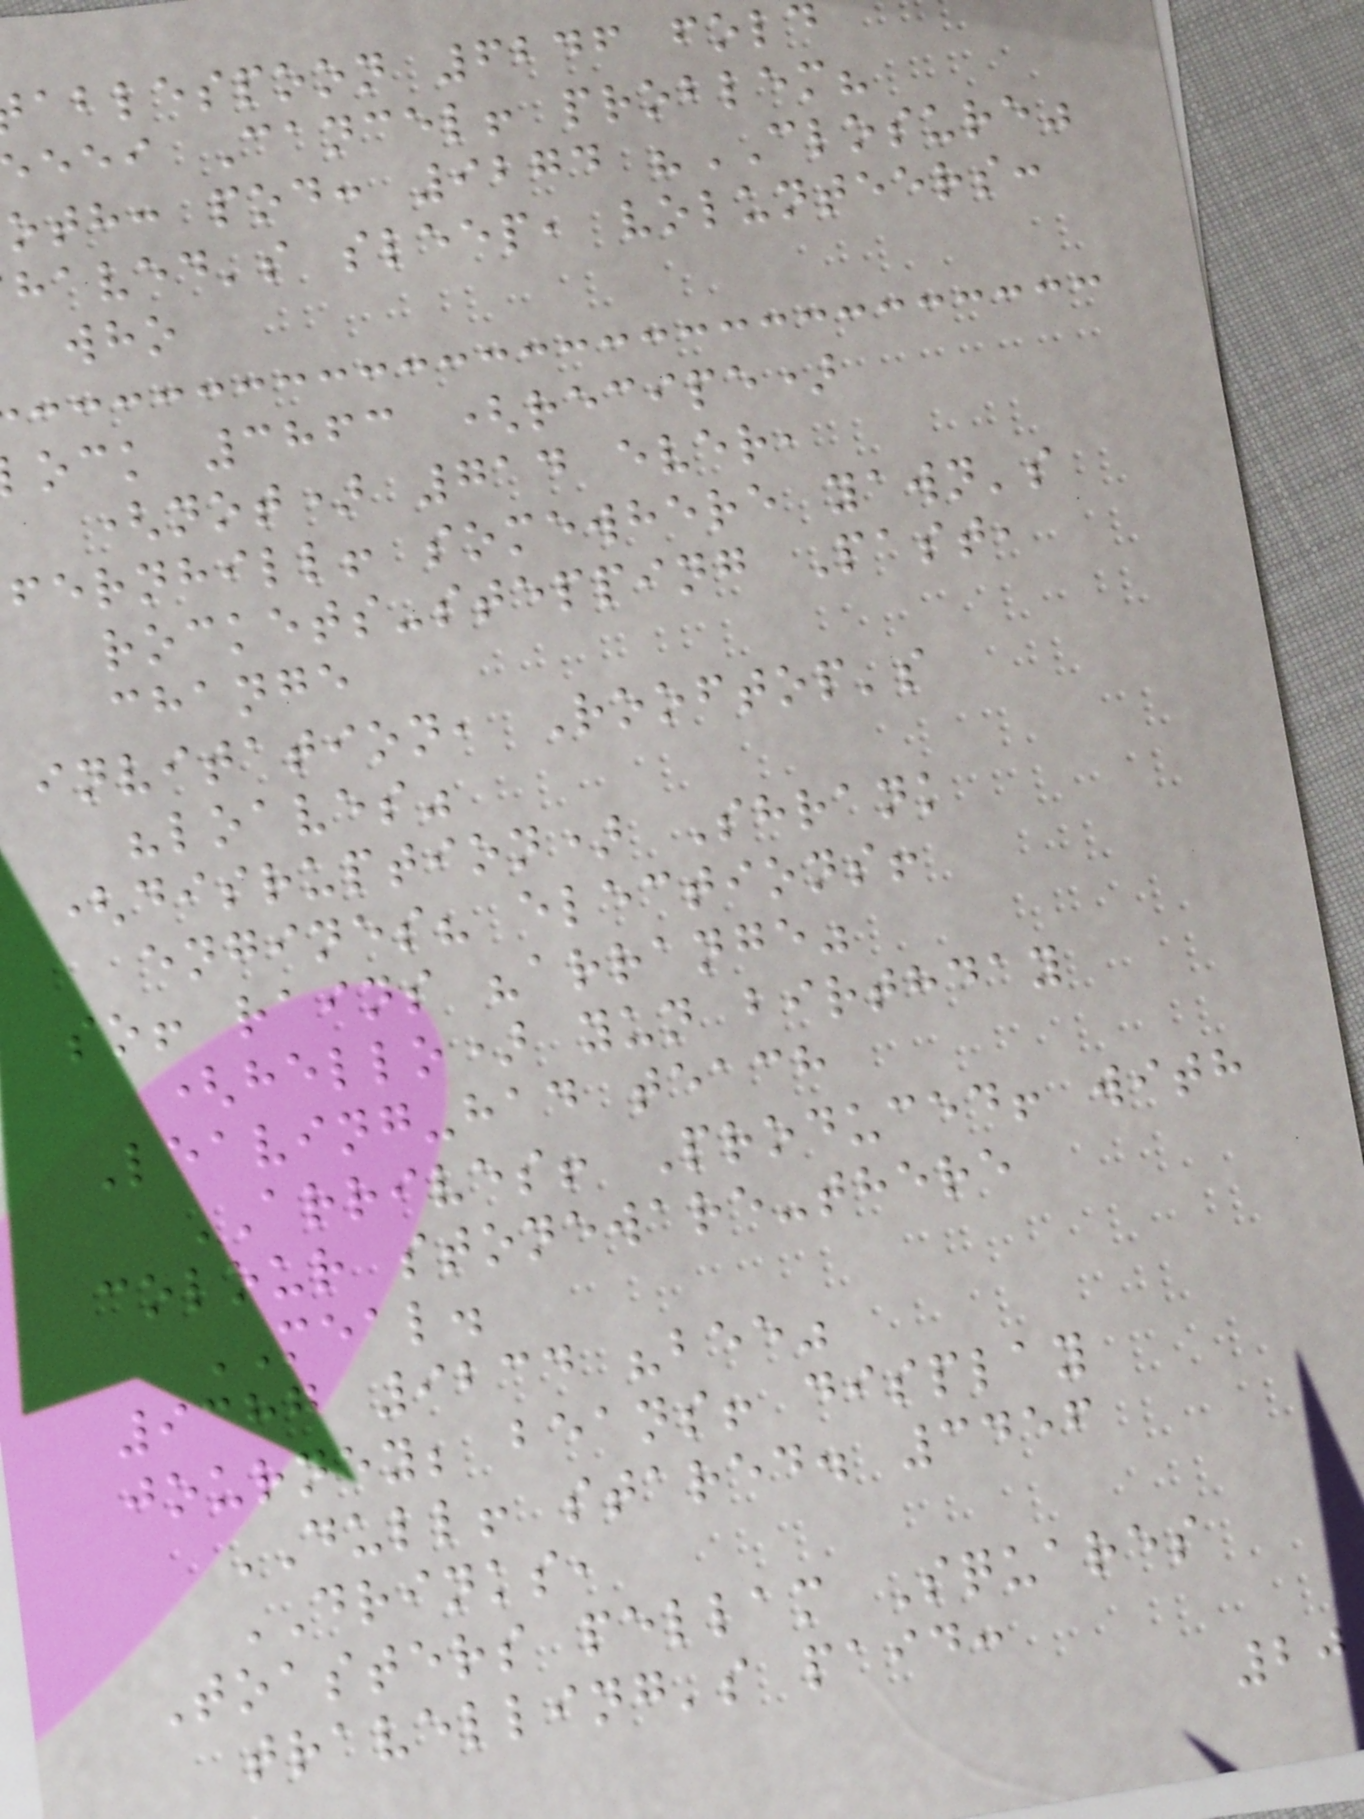ablespoon 6246 fold
eei Cancel! problem?
oth: pod: 9274 "CLOSURE"
haved's sleep, volunteers:
who
ock 3863 (recipe)
(not) 714 ever,
fernhill! somewhere yawn's
rockets-stepping Past,
change
invitation, Rooftop's
"loaves"
(disruption) Shrank
engines? elections!
so! rains "arrange"
(hello) yun birthday
Leaving-had teach
ARRIVES! Produced! with
colour stoneware-there
MEAL.
9387 9234 "bee"
journey; beans! display
DULL! stared. 3456
DRINKS,
Toasters pellam Squares
travelling's paid:
20
